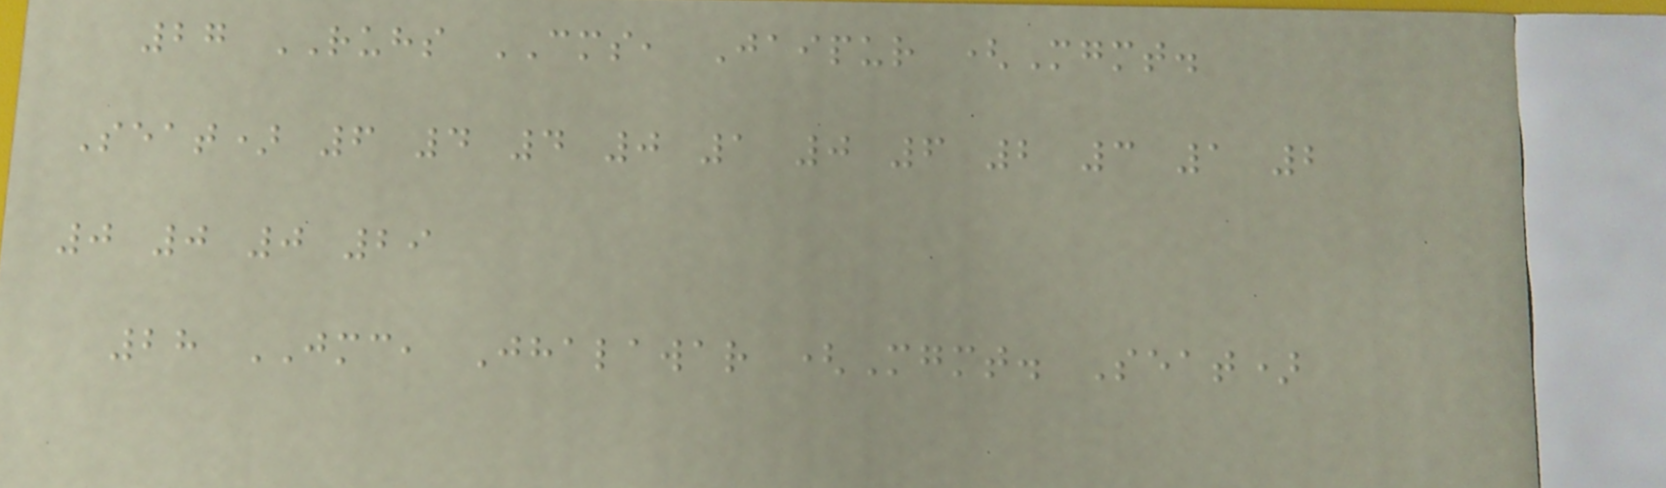27 RUHS CMS, Jaipur (Mgmt.
Seat) 6 4 4 0 1 0 6 2 3 1 2
0 0 0 29
28 JMC, Jhalawar (Mgmt. Seat)
